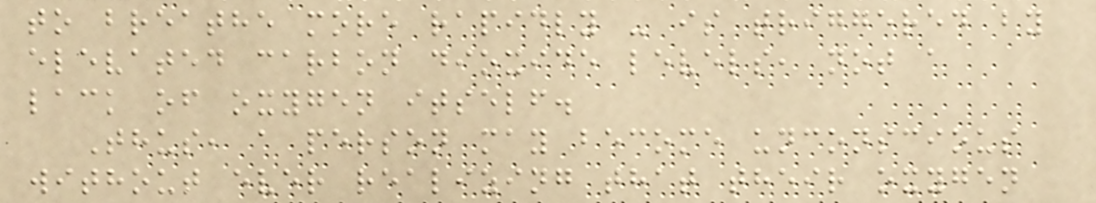to breathe more rapidly - is triggered by
elevated carbon dioxide levels, not a
lack of oxygen itself.
Thus, a person may become unconscious
without ever realizing that their oxygen
